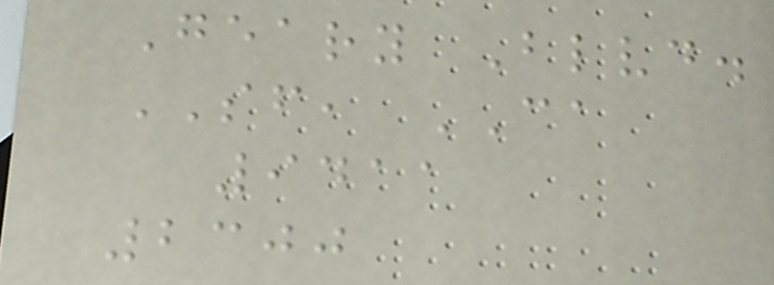Geary Blvd.
SF, CA
9411
2300
